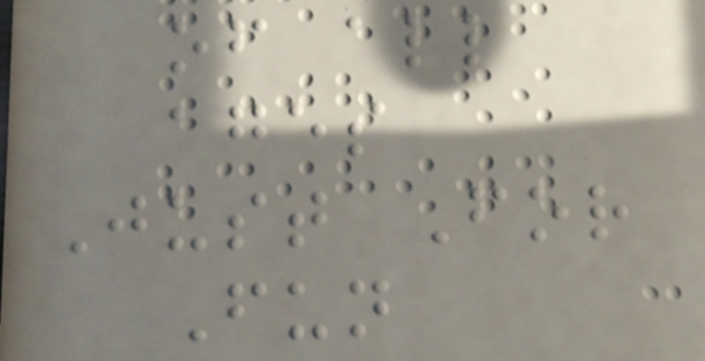of all
ages
Just For
Fun
